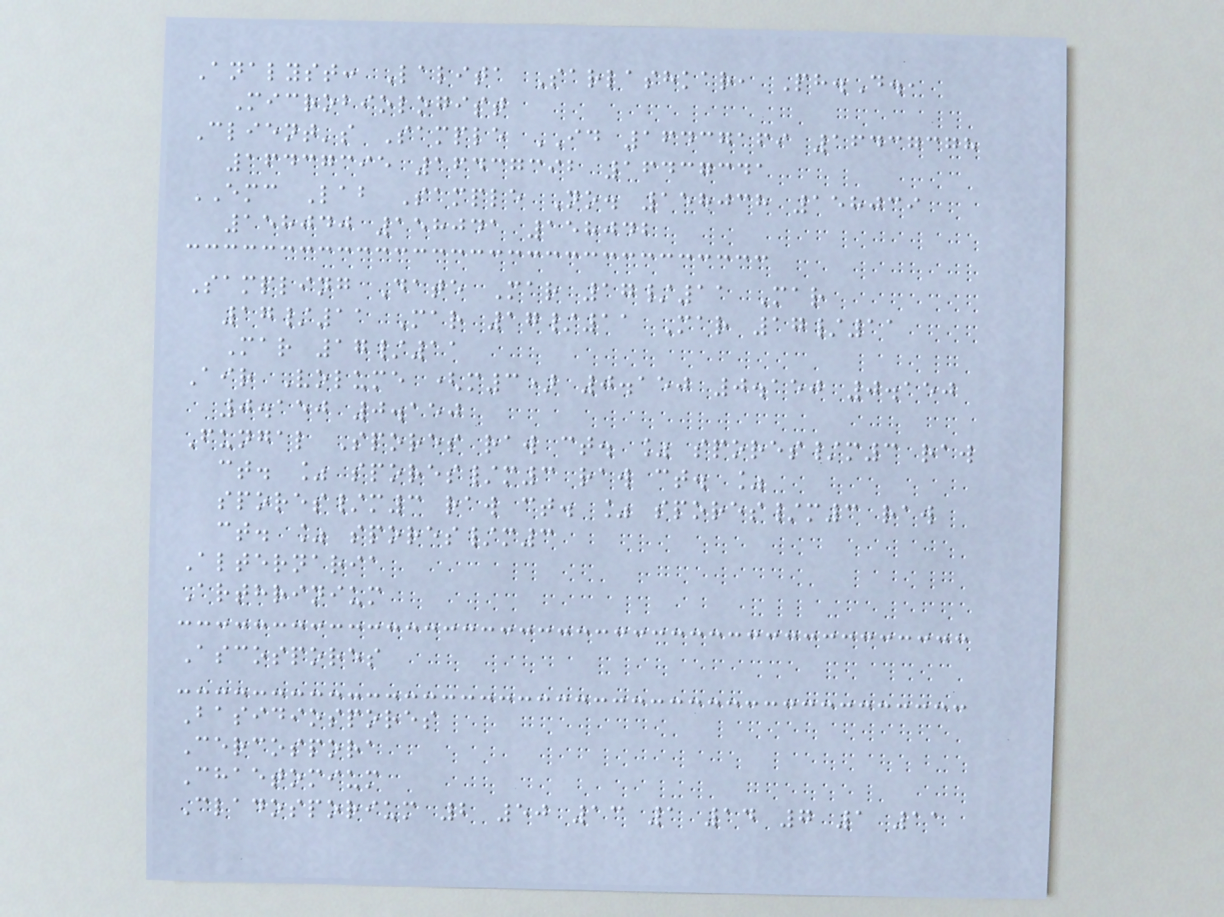Analyst: Lalita Sarlashkar, Ph.D.,
Microbiologist
Client's Sample ID 16437169 16437378
16437395 16437392 16437341
EMC Lab Sample No. 158038 158039
158040 158041 158042
Sampling Date Mar 17/11 Mar
17/11 Mar 17/11 Mar 17/11
Mar 17/11
Air Volume (m3) 0.150 0.150 0.150
0.150 0.150
Fungal Spores raw ct. % spores/m3 raw
ct. % spores/m3 raw ct. %
spores/m3 raw ct. % spores/m3 raw
ct. % spores/m3
Alternaria
Arthrinium
Ascospores
Basidiospores
Cercospora
Chaetomium
Cladosporium 2 50 13 1 14 7 1 11
